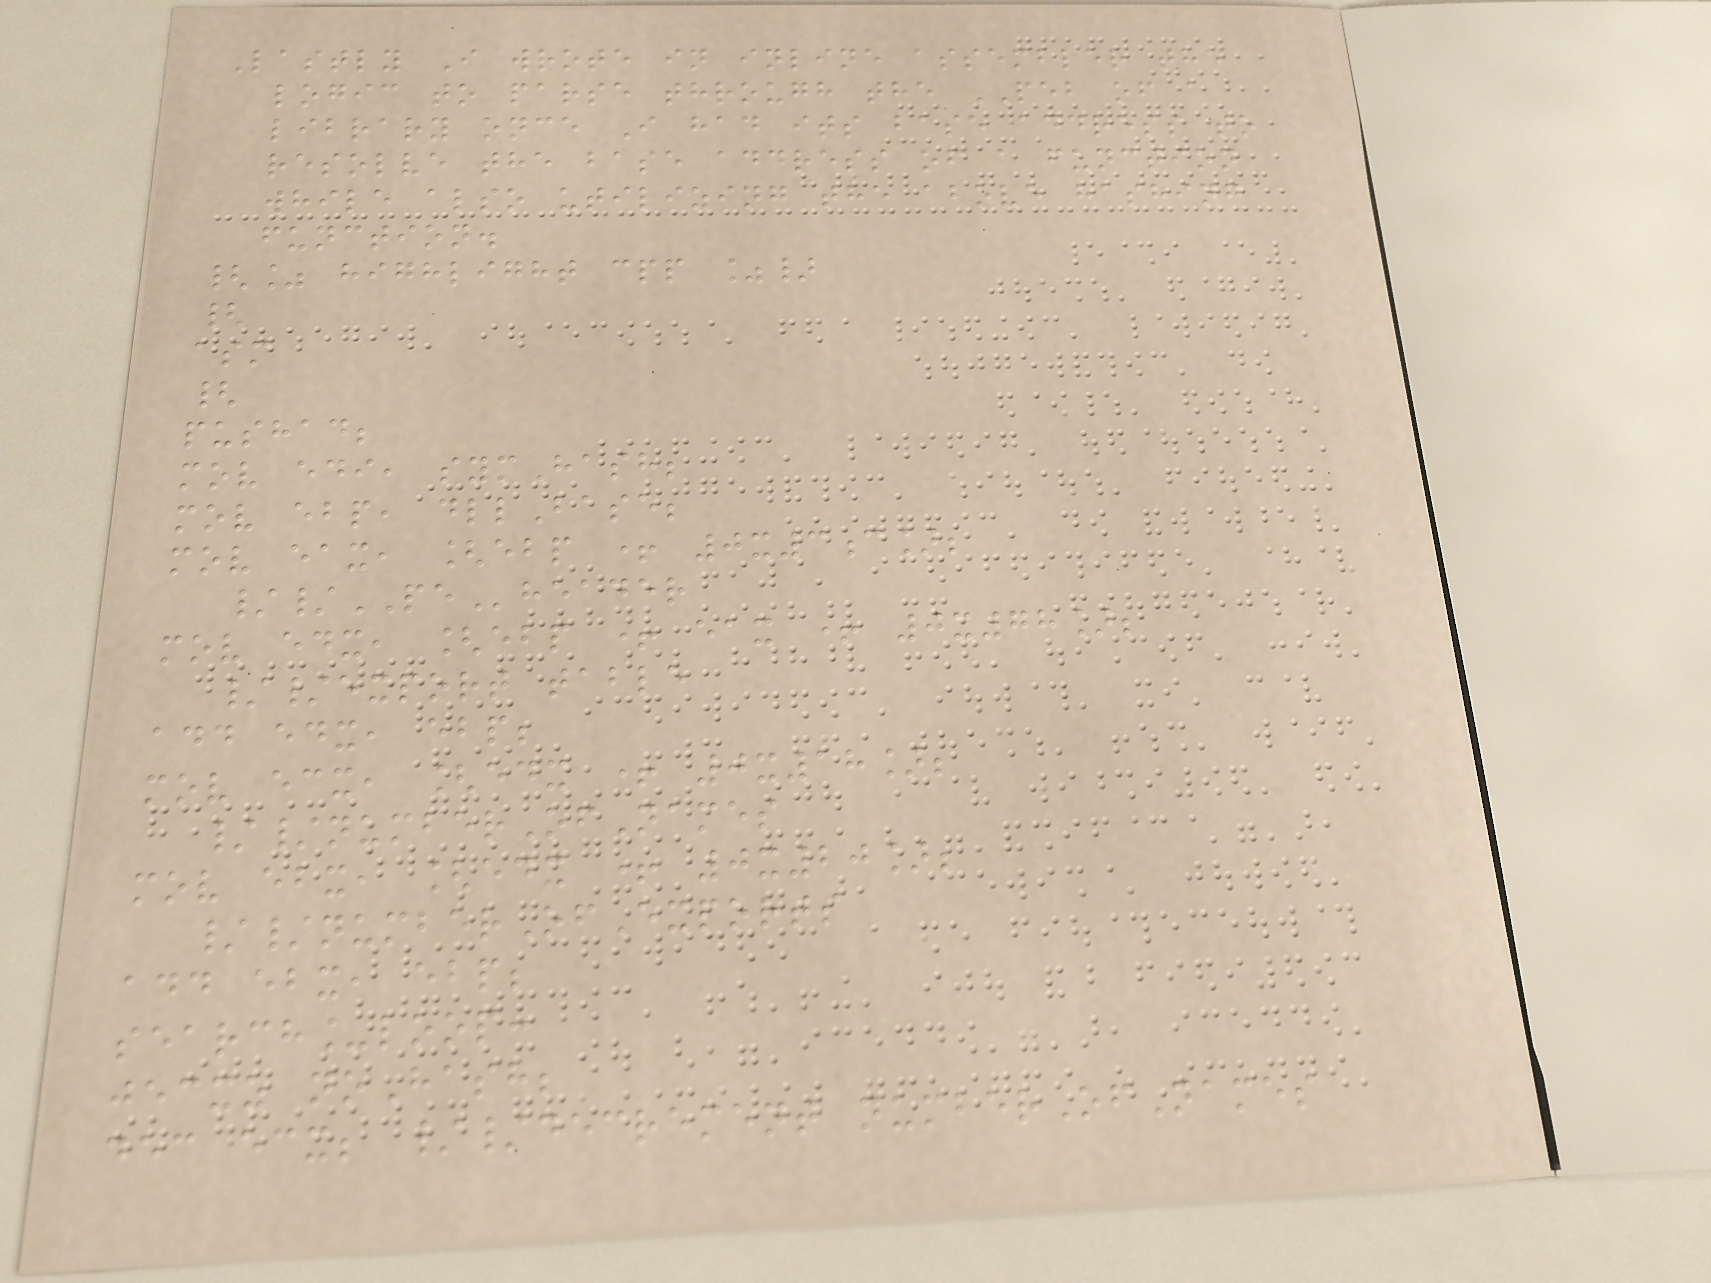Lastly I wrote in inline assembler the
logic to parse through the PEB of a
library once I had its base address to
resolve the base address of a function
while also utilizing the above hashing
function.
{% highlight cpp %}
{
asm
{
pushad;
mov edi, symHash;
mov ebp, dllBase;
mov eax, [ebp + 0x3c];
//PEheader
mov edx, [ebp + eax + 0x78];
//export table
add edx, ebp;
mov ecx, [edx + 0x18];
//numberOfNames
mov ebx, [edx + 0x20];
//numberOfExports
add ebx, ebp;
search_loop:
jecxz noHash;
dec ecx; //decrement numberOfNames
